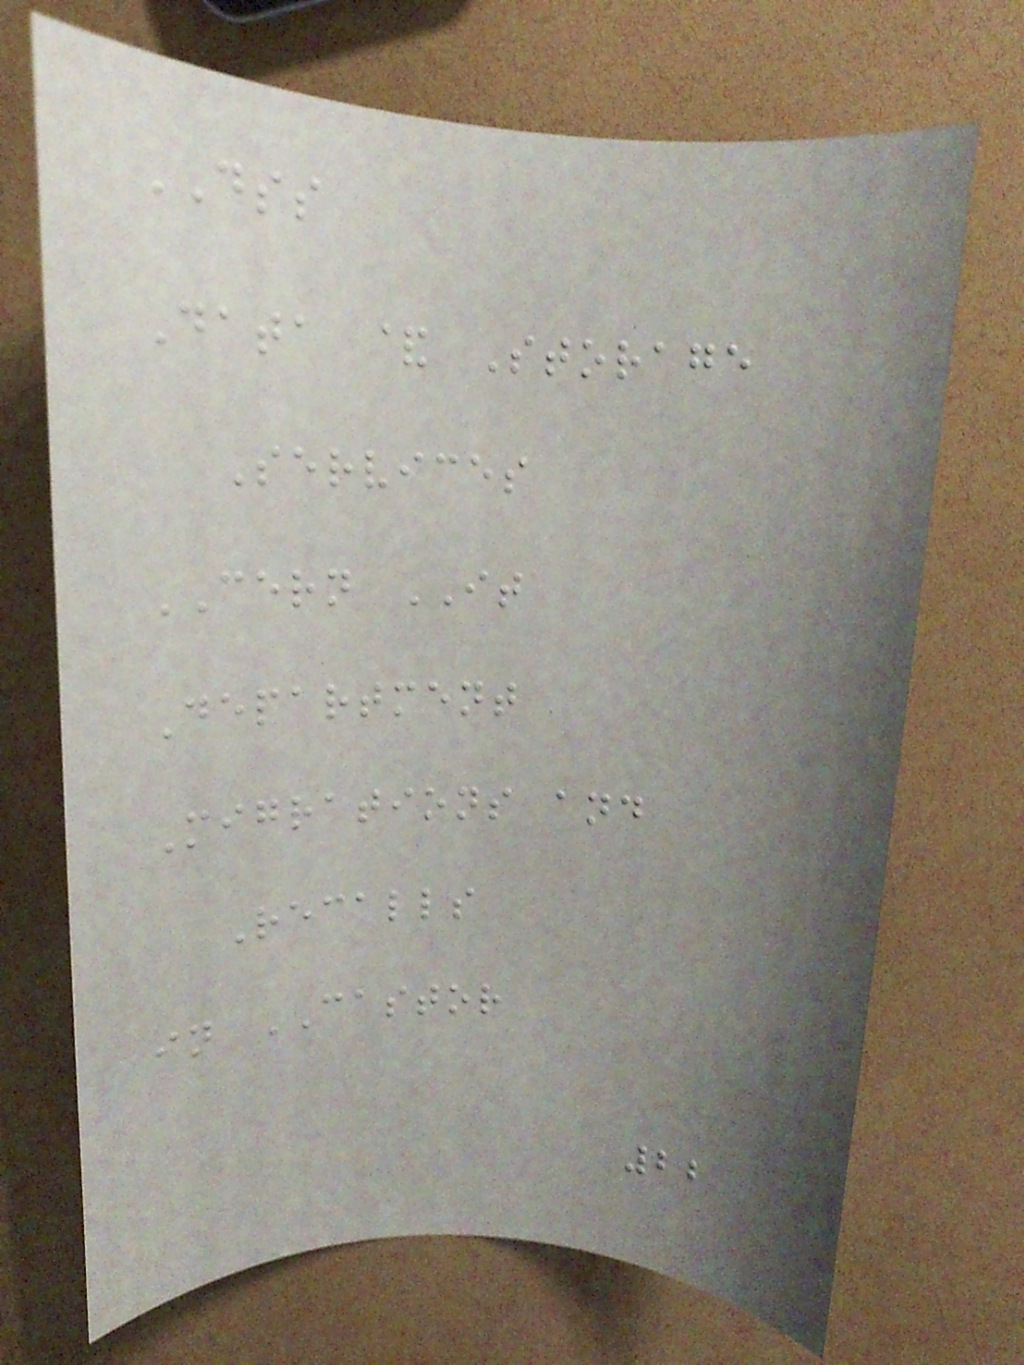DSS
Data & Storage
Services
CERN IT
Department
Migrations and
Recalls
in CASTOR
22
